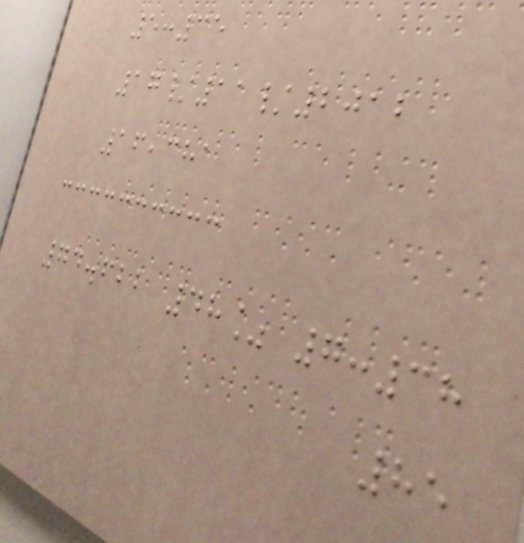5:35
17/11/2012
16,381
74.622 48% 7:38
85
